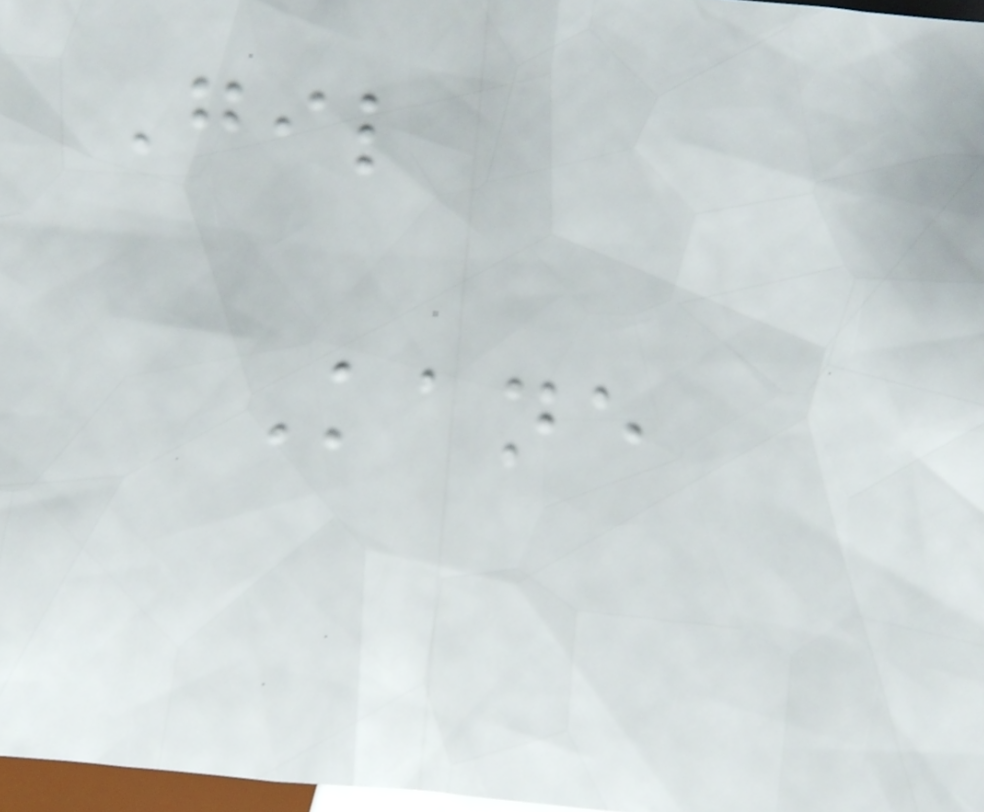Gil
Kane
